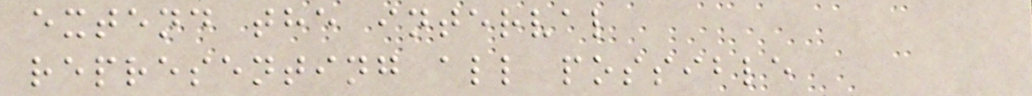extend the interval
representing all possible
